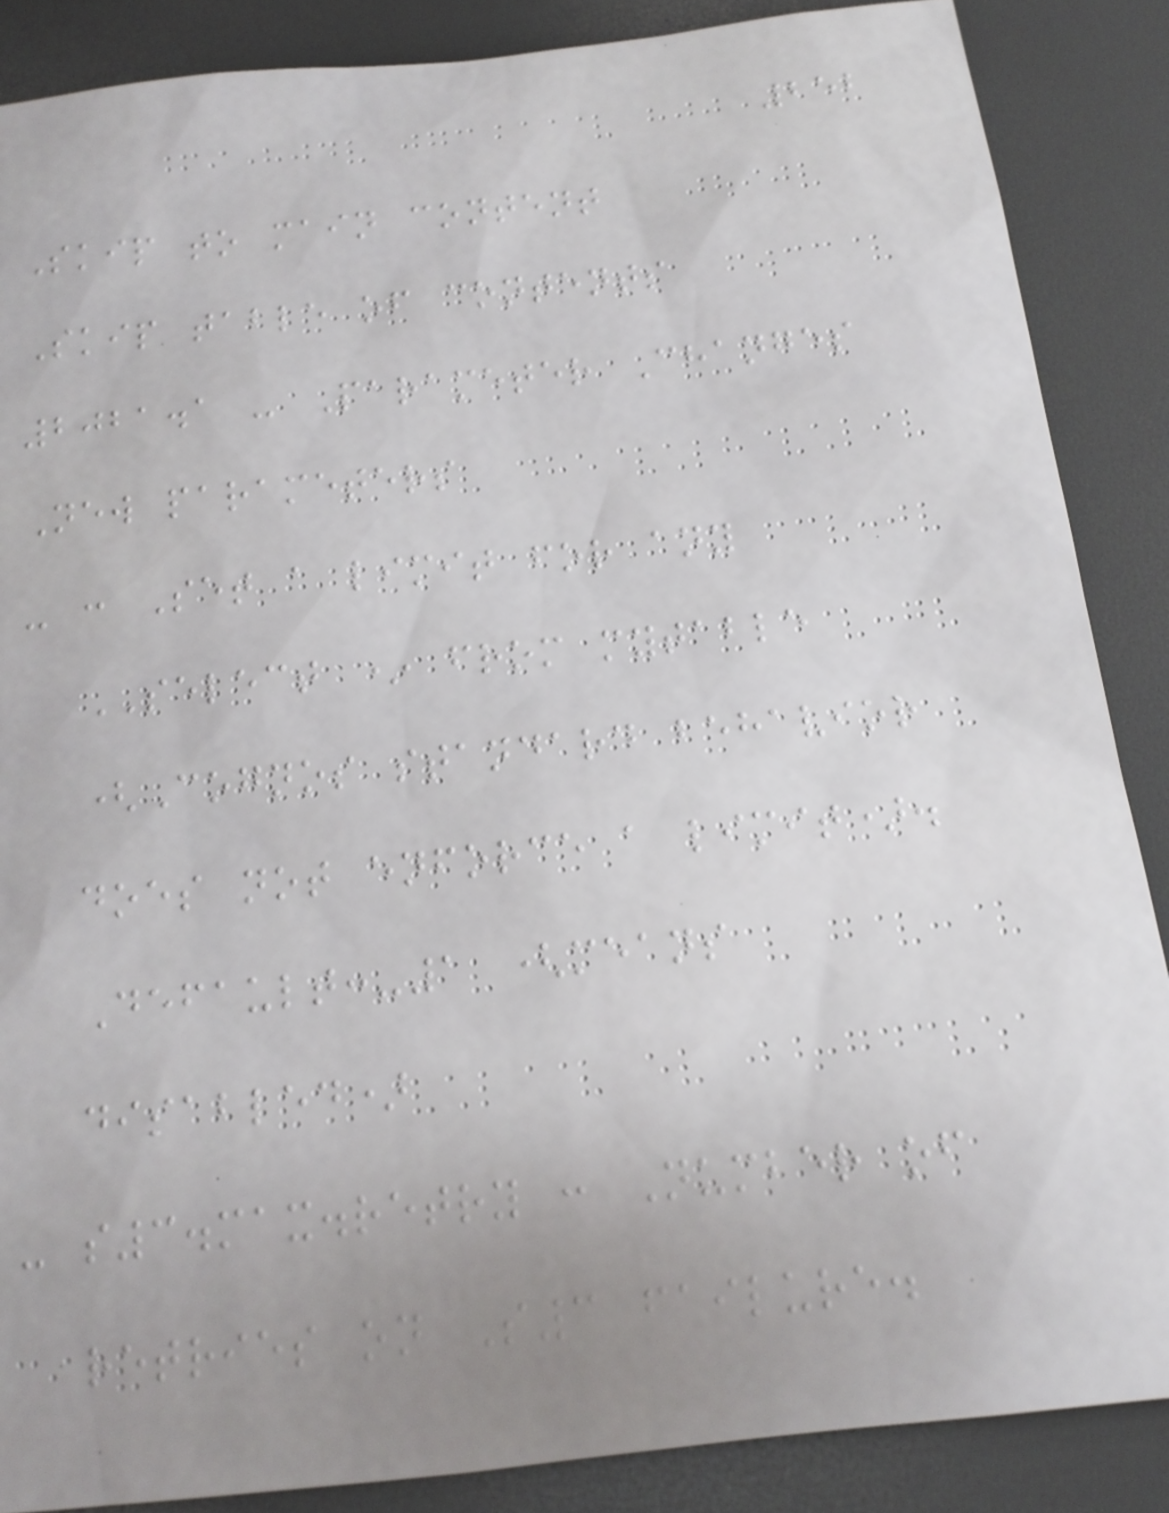252
Skip to main content
Skip table of contents
2021.1 - Parameter Changes
New parameters
- : Set a limit for any
SELECT * from mytable
(Cognos standard behavior
does not enforce a limit).
Default:-1 (means
disabled)
- s3.max.retry : Number of
retries on S3 failure.
